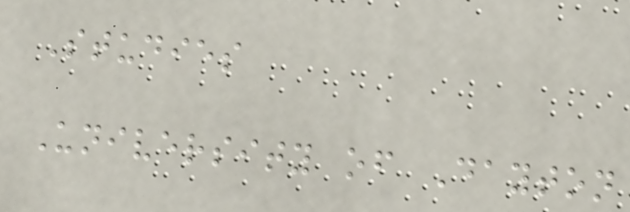Studies
University of Dayton
